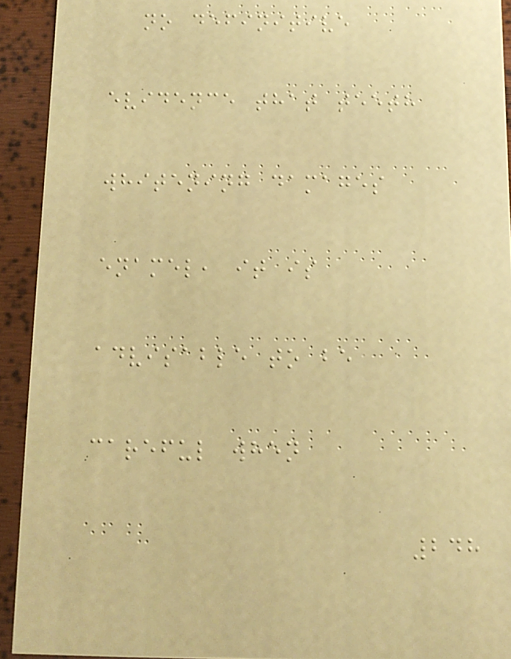no definitive
evidence that teeth
whitening damages
enamel, it is
advisable to be
careful when
248
